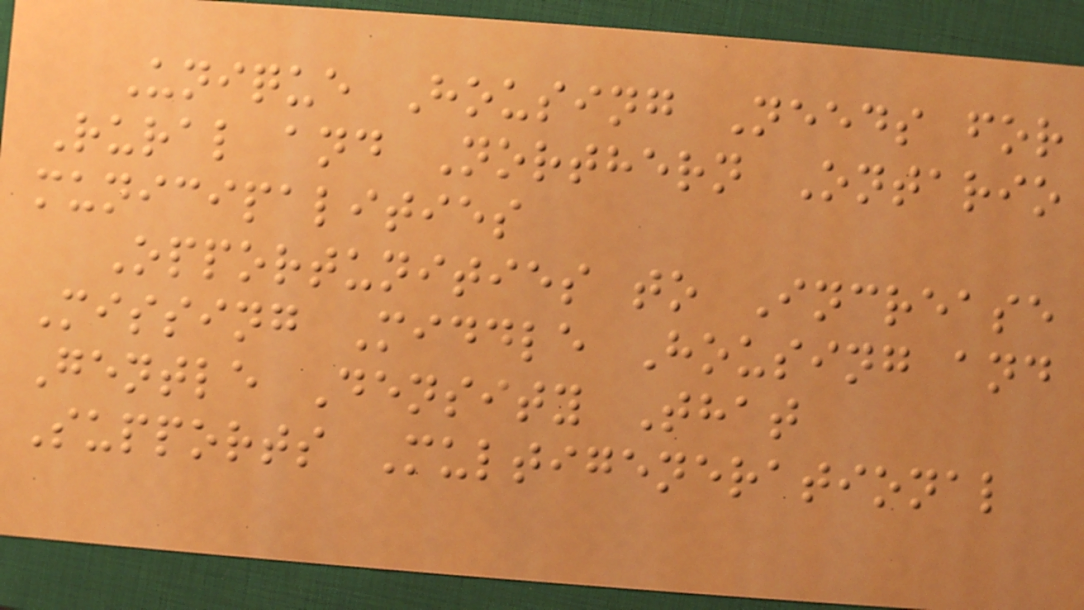Unique Housing Needs for
Rural and Northern Ontario
municipalities
Opportunities to Increase
Missing Middle Housing and
Gentle Density That
Supports Multigenerational
